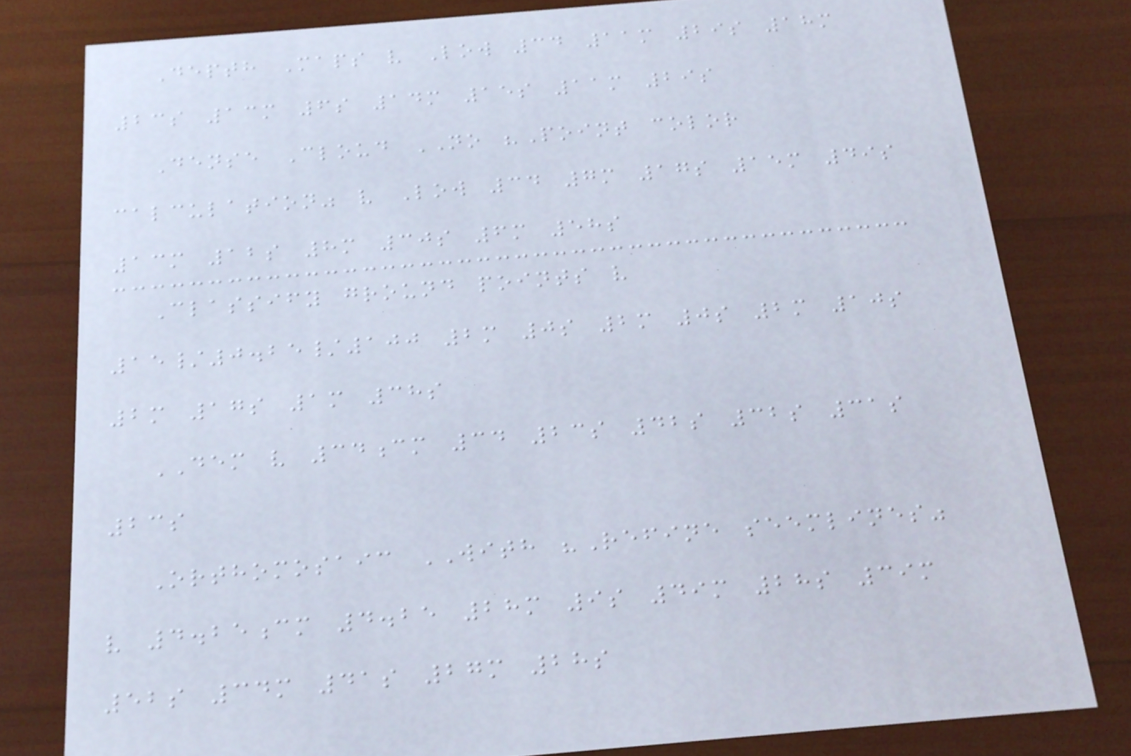Depth Maps v Low 34 11m 29s 18m
23s 13m 6s 14m 15s 11m 29s
Dense Cloud NO "Point color
calculation" v Low 34 7m 17s 15m 49s
13m 12s 8m 30s 6m 58s
Classify ground points v
15/0.25/100 2m 0s 2m 0s 2m 10s
2m 17s 1m 38s
DEM v 34cm 34 23s 42s 32s 31s
23s
Orthomosaic WITH "Refine seemlines"
v 4.25cm 4.25 28m 9s 49m 28s 39m
52s 34m 41s 27m 28s
